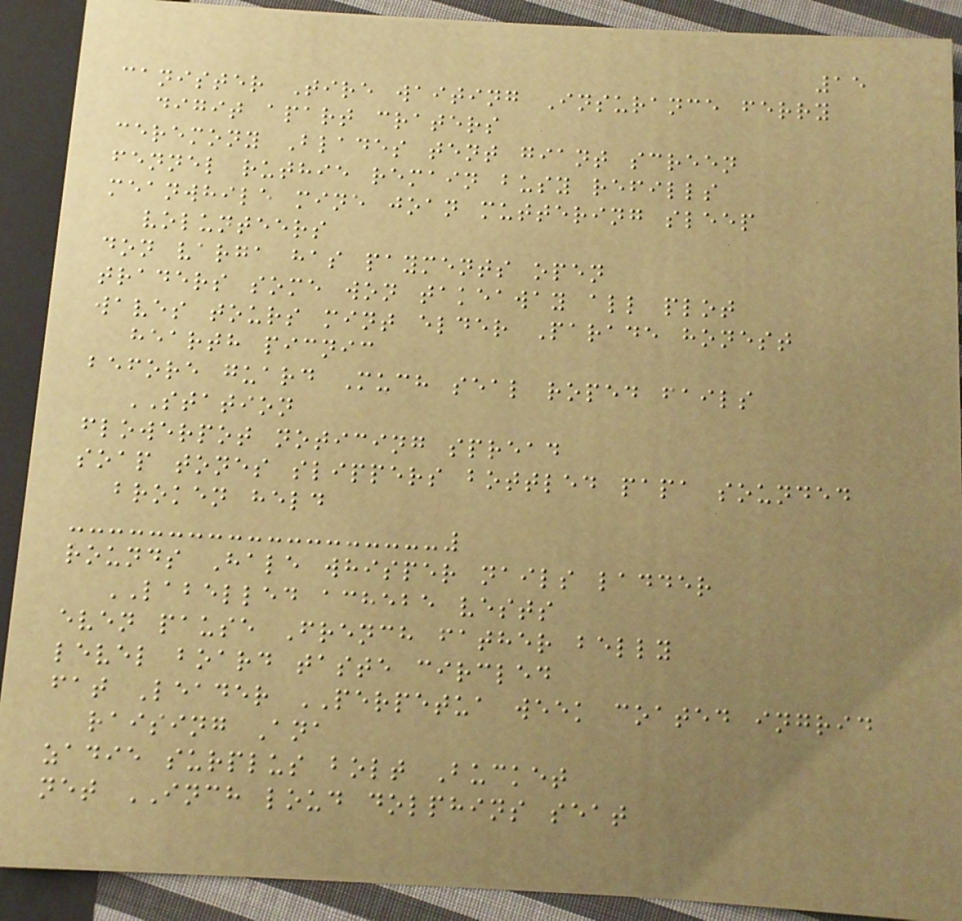15
canister Tire waiting Insurance ferry
digit apart craters
ceremony Blades tent giant screen
fennel ruthie remain busy refills
meanwhile mine joan muttering sleep
volunteers
don varga has payments open
traders some won takeaway all plot
waves tours mint elder Parade honest
hearth picnic
before guard Much seal roped fails
STATION
flowerpot noticing spread
soap tones slippers bottled papa sounded
broken held
rounds Hale whisper nails ladder
LABELLED achebe vests
even pause French father belly
level board taste circled
fat Leader PERPETUA week coated ingrid
raising Ana
zadie surplus bolt Bucket
net INCH loud dolphins seat
